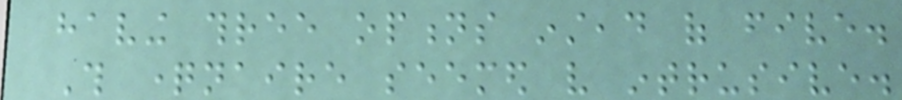having three options instead of five.
This questionnaire seemed very intrusive.
